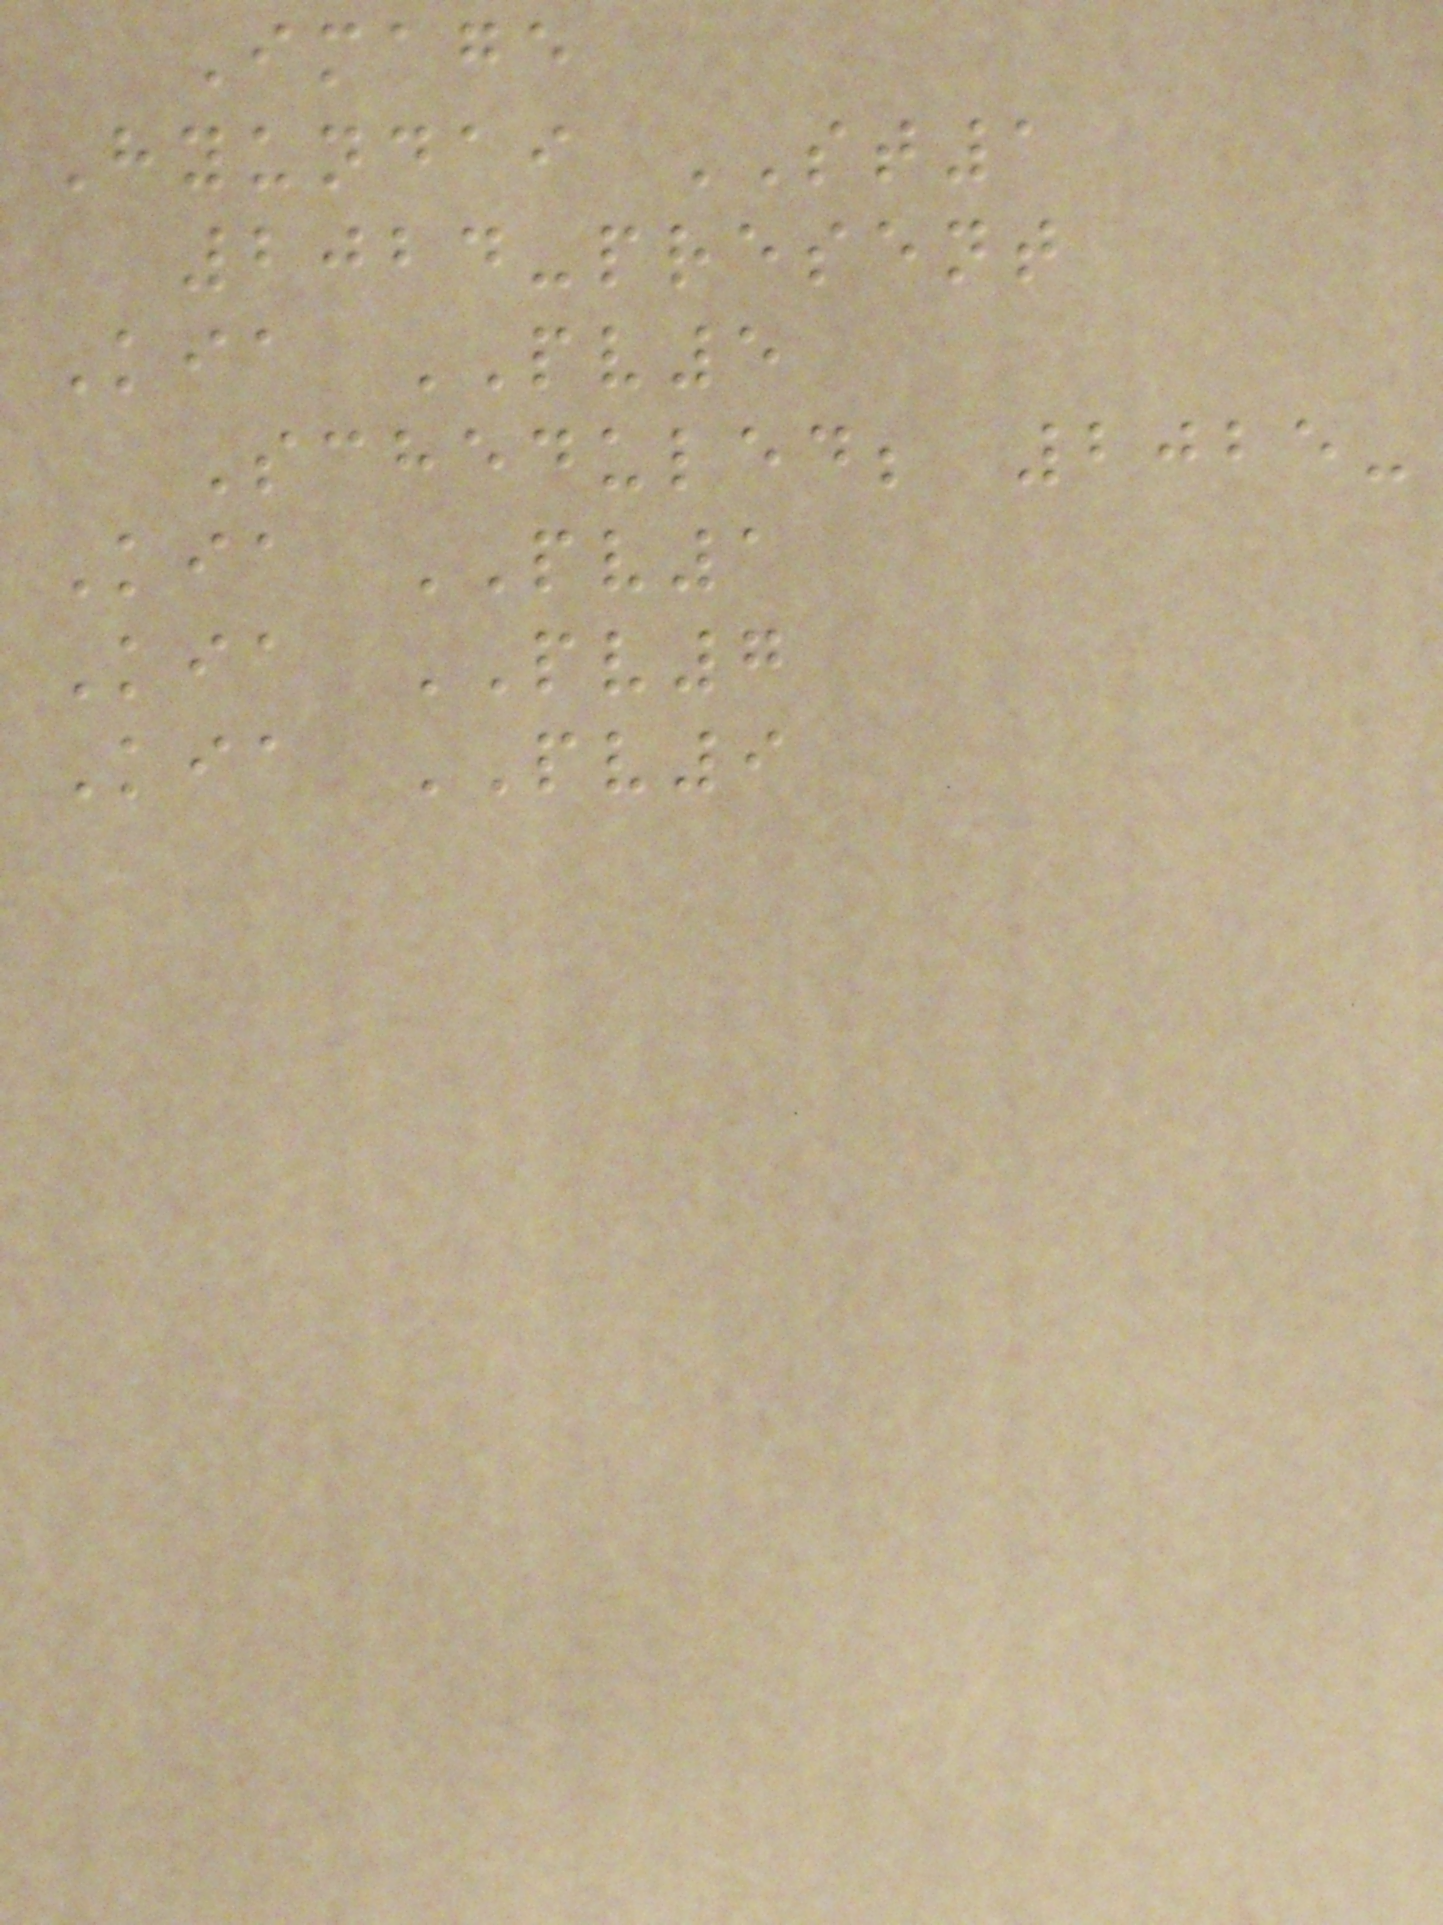Image
Hyundai ST1
2024-present
Kia PV5
Scheduled; 2025-
Kia PV1
Kia PV7
Kia PV9
